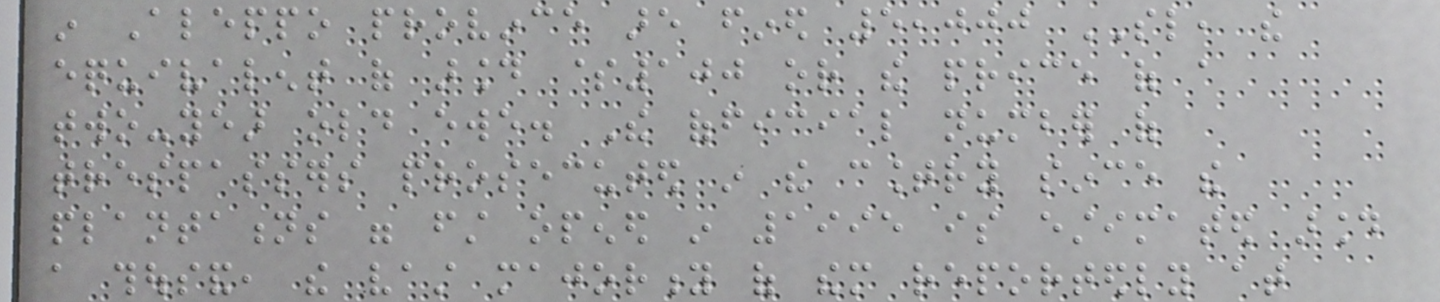in Aleppo province are fined 5,000 SL, the
equivalent of around $100 or the price of a
two-year old ewe. The official number of
trespassers prosecuted in the country since the
plantations were first opened in 1995 is estimated around
a thousand, the vast majority of them reportedly at
